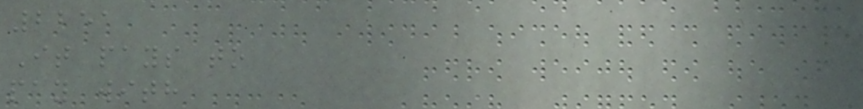2251
It pays to
pay with
